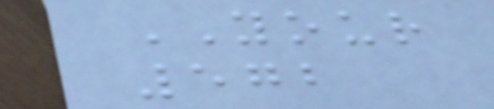YOUR
572
